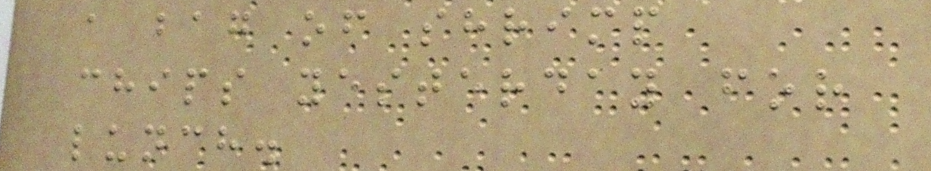a bag of shrimp
chips yesterday for
lunch.
